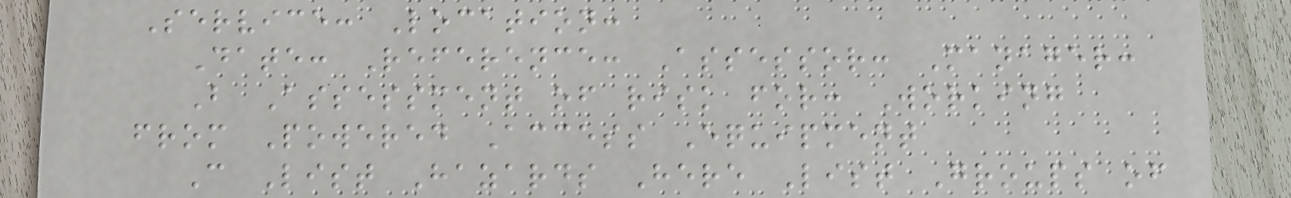Service: Location:
Date: Reference: Assessor: Manager:
B Assessment of risk for: Working
from Powered Access Equipment
C List Hazards Here List Groups of
